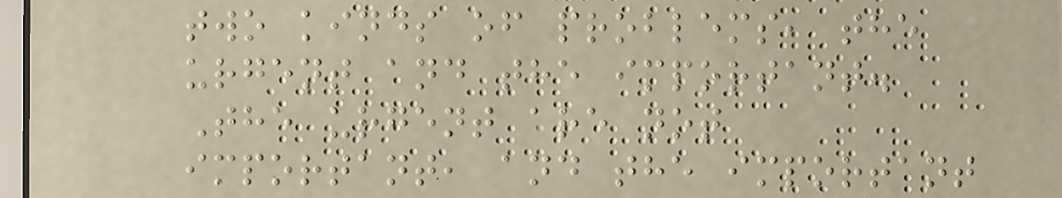two kinds of problems, the
urgent and the important.
The urgent are not
important, and the important
